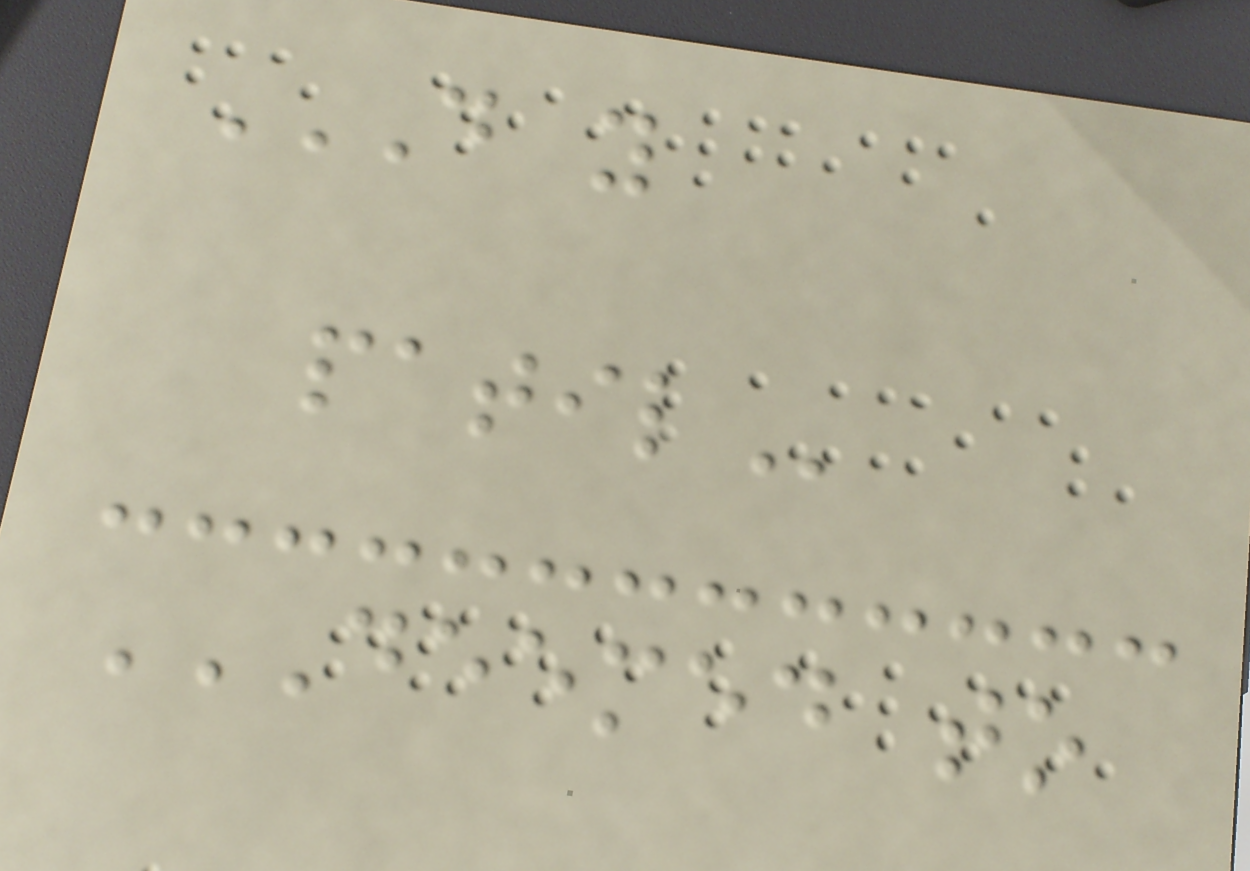D Y
PATIL
DEEMED TO
